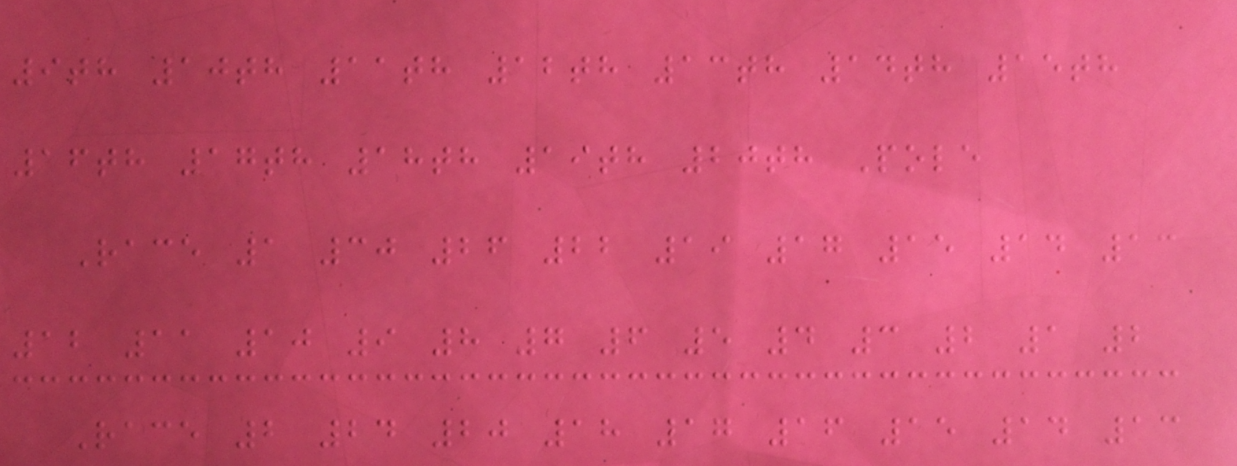9th 10th 11th 12th 13th 14th 15th
16th 17th 18th 19th 20th Pole
Race 1 30 26 22 19 17 15 14 13
12 11 10 9 8 7 6 5 4 3 2 1 2
Race 2 24 20 18 17 16 15 14 13
